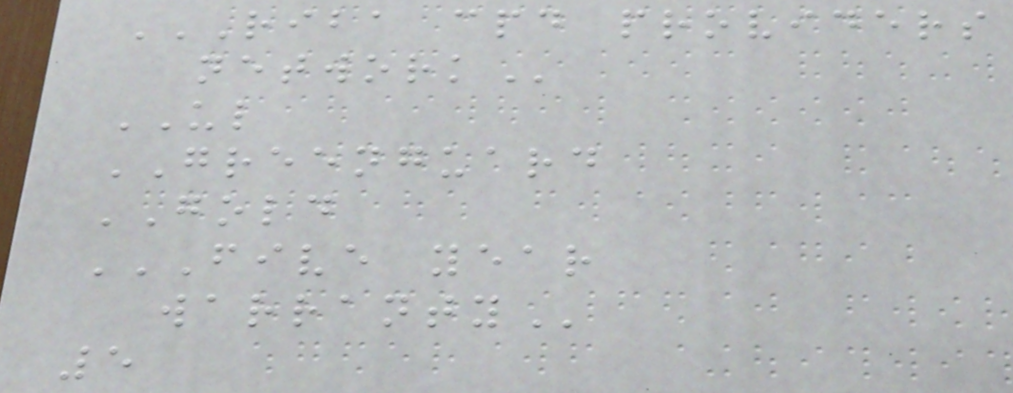RIBA CPD PROVIDERS
NETWORK
UL
GREENGUARD
GOLD
FIVE YEAR
WARRANTY
5
